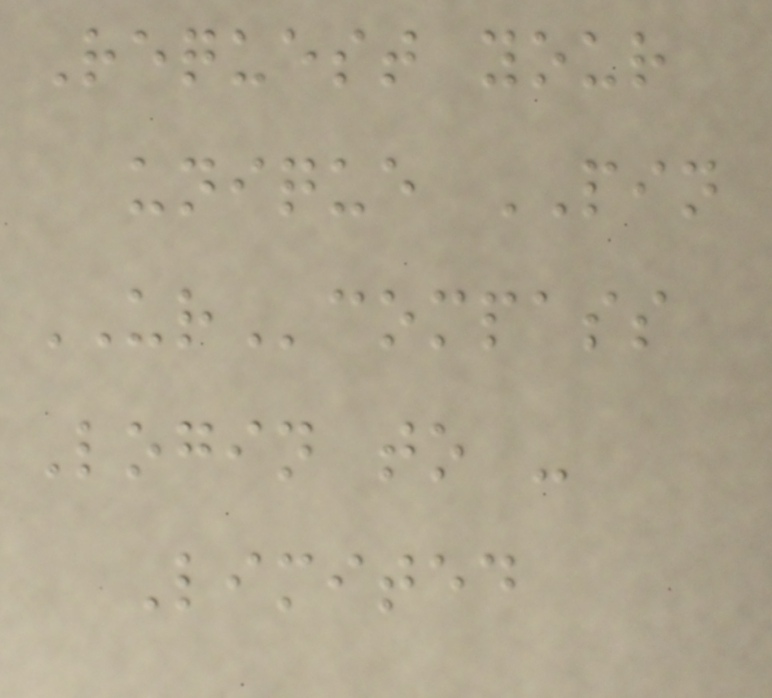Request your
unique PIN
URcompass
Login to -
Limited
